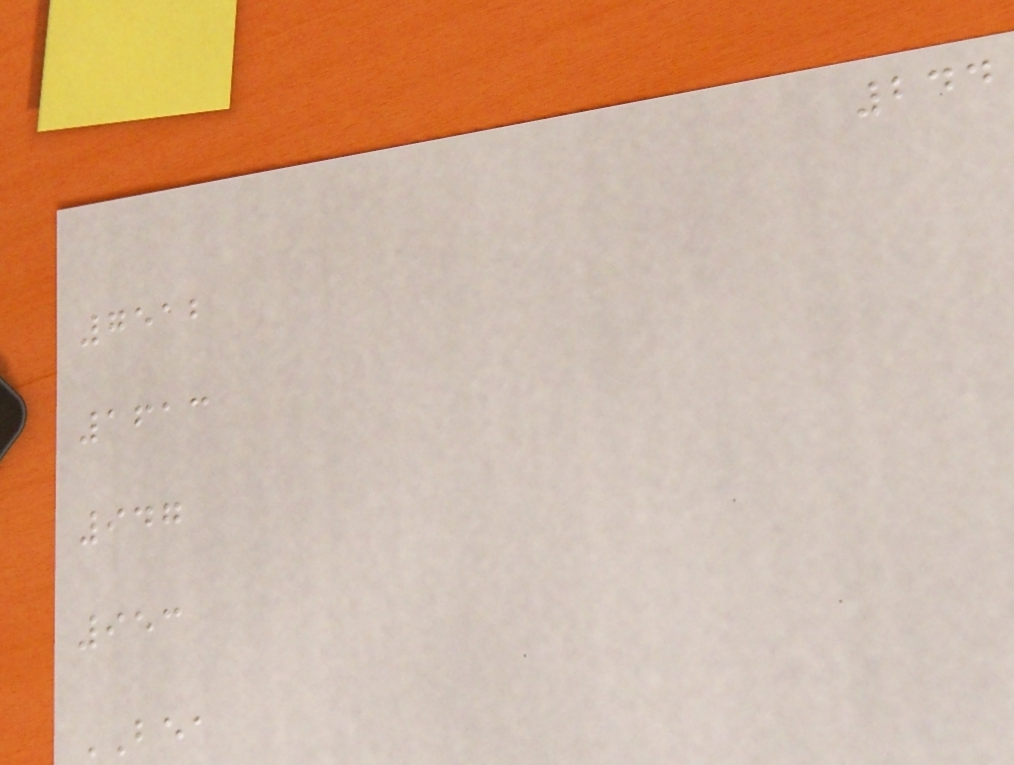244
7512
1613
947
953
BEA
